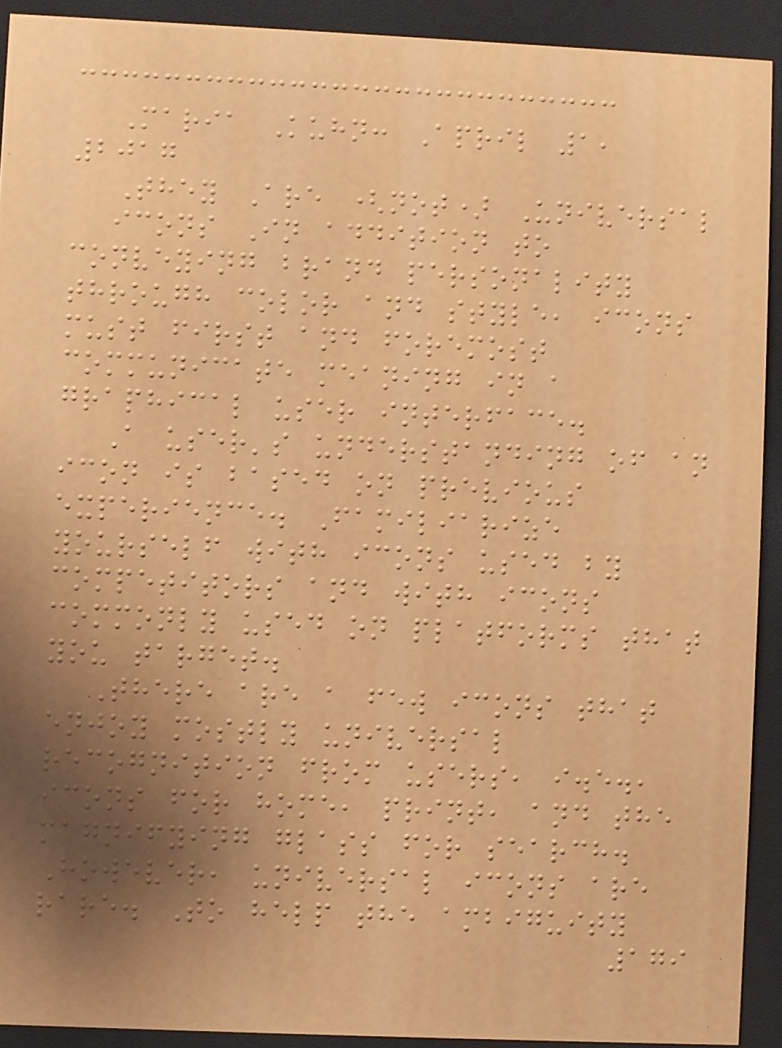Maria Kuhn: April 1,
2017
They Are (not) Universal
icons In addition to
conveying brand personality
through color and style, icons
must first and foremost
communicate meaning in a
graphical user interface.
A user's understanding of an
icon is based on previous
experience. Familiarize
yourself with icons used by
competitors and with icons
commonly used on platforms that
you target.
There are a few icons that
enjoy mostly universal
recognition from users, i.e.,
icons for home, print, and the
magnifying glass for search.
However, universal icons are
rare. To help the ambiguity
179
